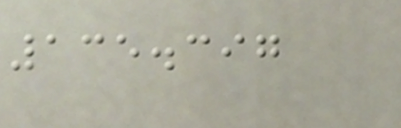135.397
